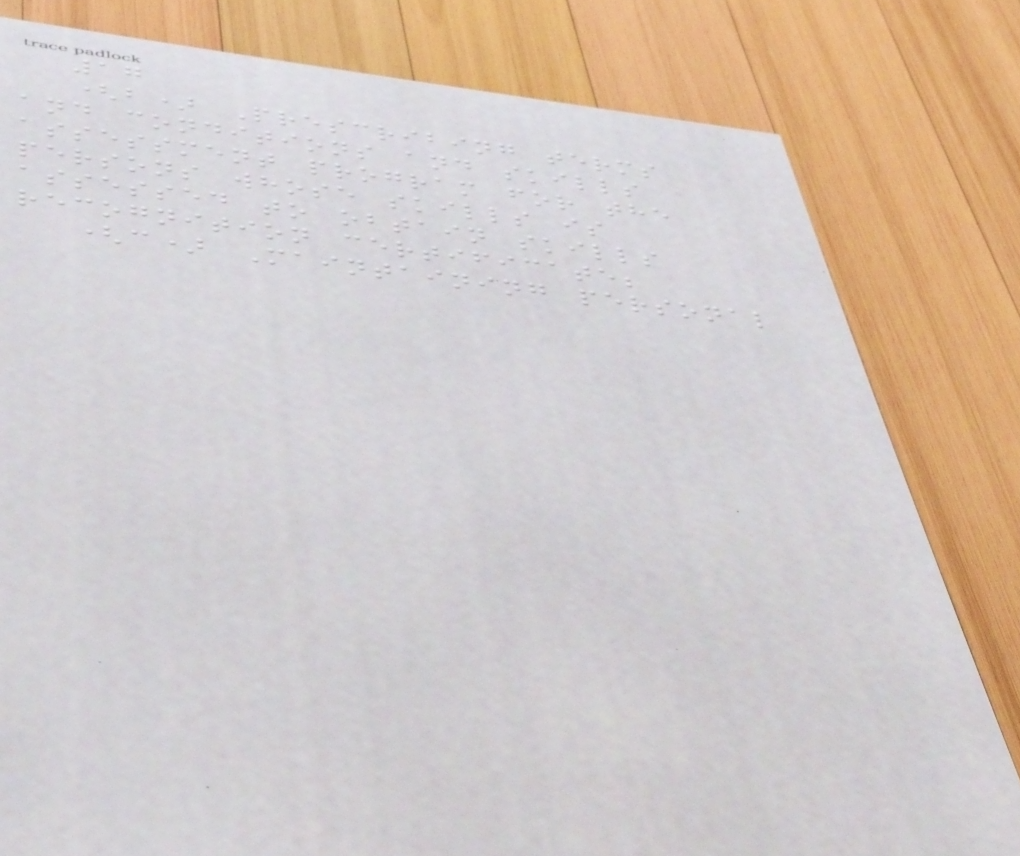17
(b) Prescribing terms
and conditions and skills
assessment program for the
persons whose skills is
assessed to obtain skills
recognition certificate;
(c) Maintaining personal
